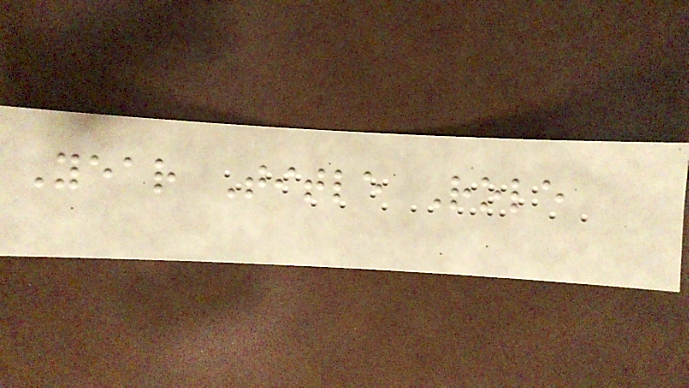Year Title Role
